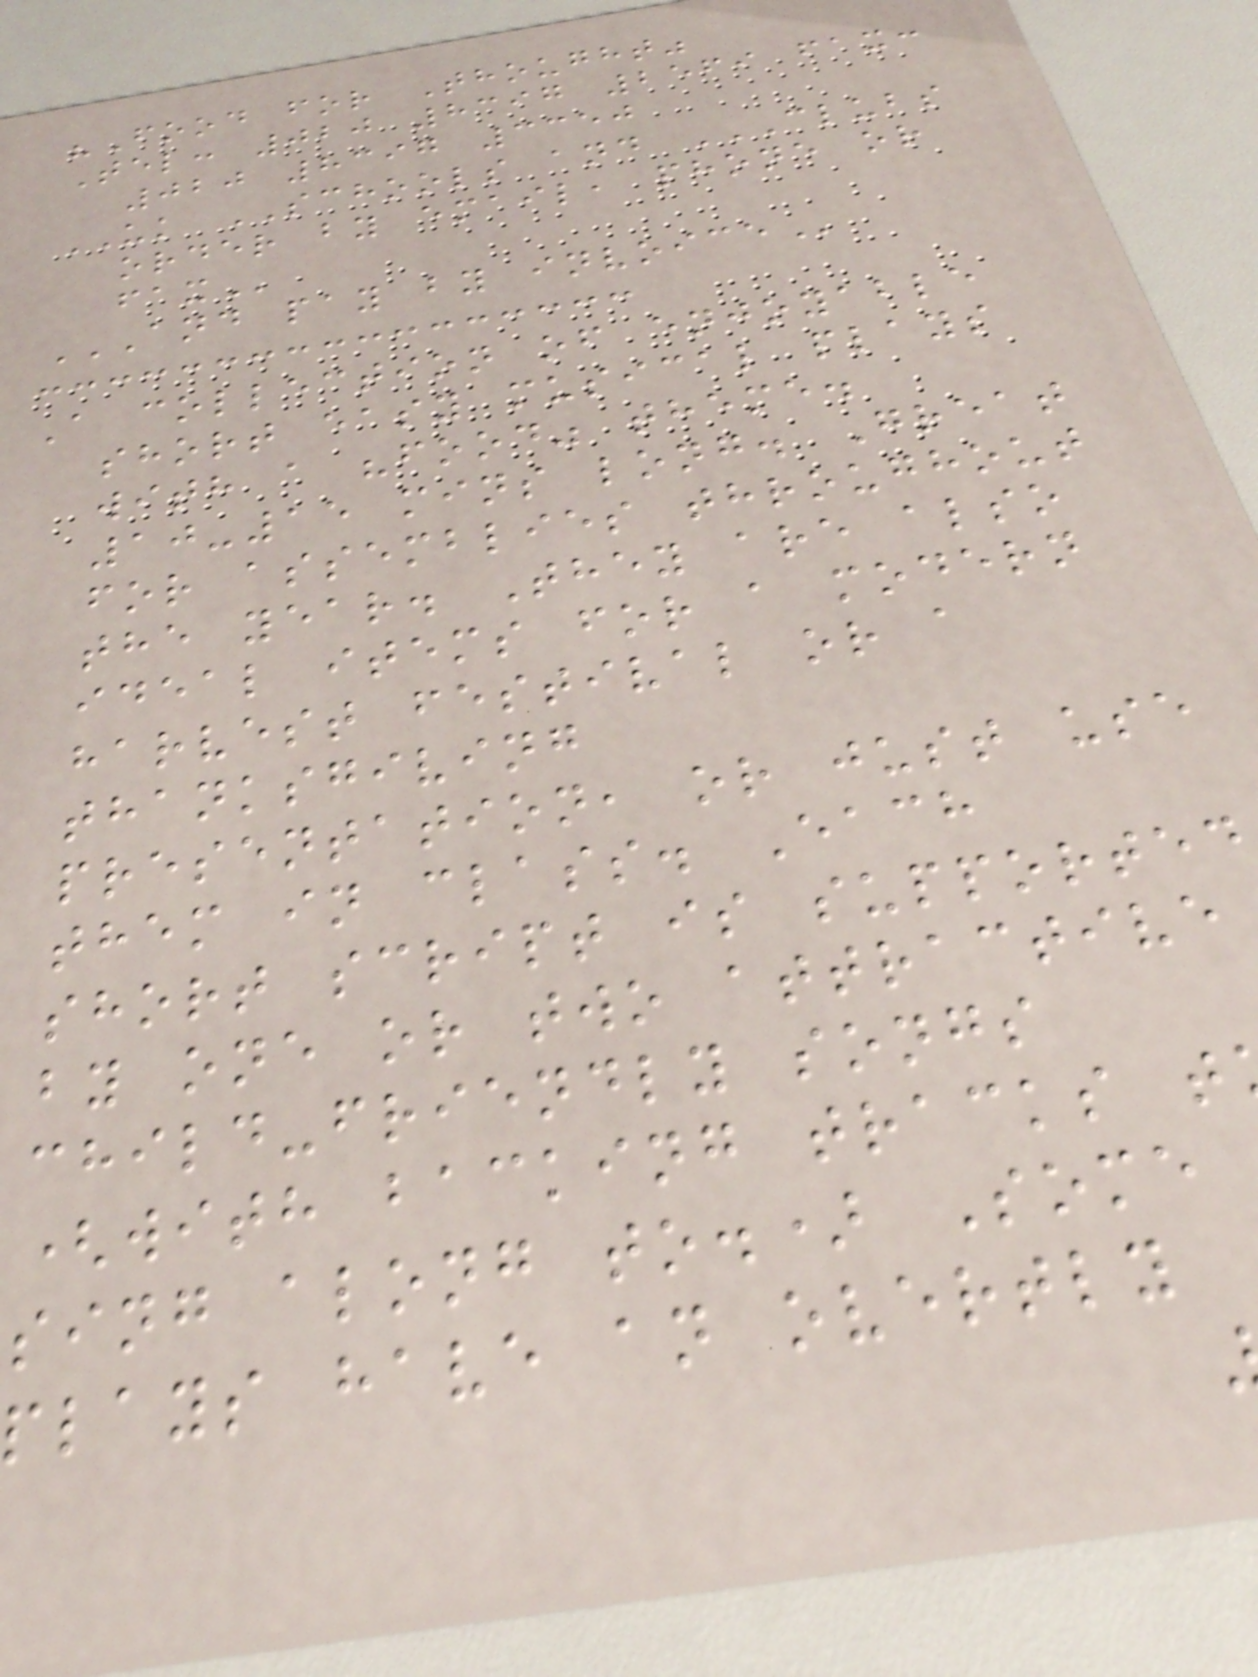"Food for Thought"
Tel: 020 8397 2569 fax:
020 8397 3350
UK SCHOOLS and CLUBS
order by email, phone or
AND PAY BY INVOICE
A collection of enjoyable
short easy musical plays
with a "food" theme.
10-15 mins long. Great
for assemblies throughout
the year. They are also
ideal items for a modern
harvest festival or a
thanksgiving
presentation, or just use
them in class. Each
short script is supported
by one or two attractive
child-friendly songs
(with backing tracks t
sing along to.) Some
plays have an overtly
